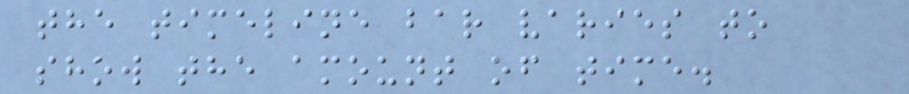the timeline bar varies to
show the amount of time.
